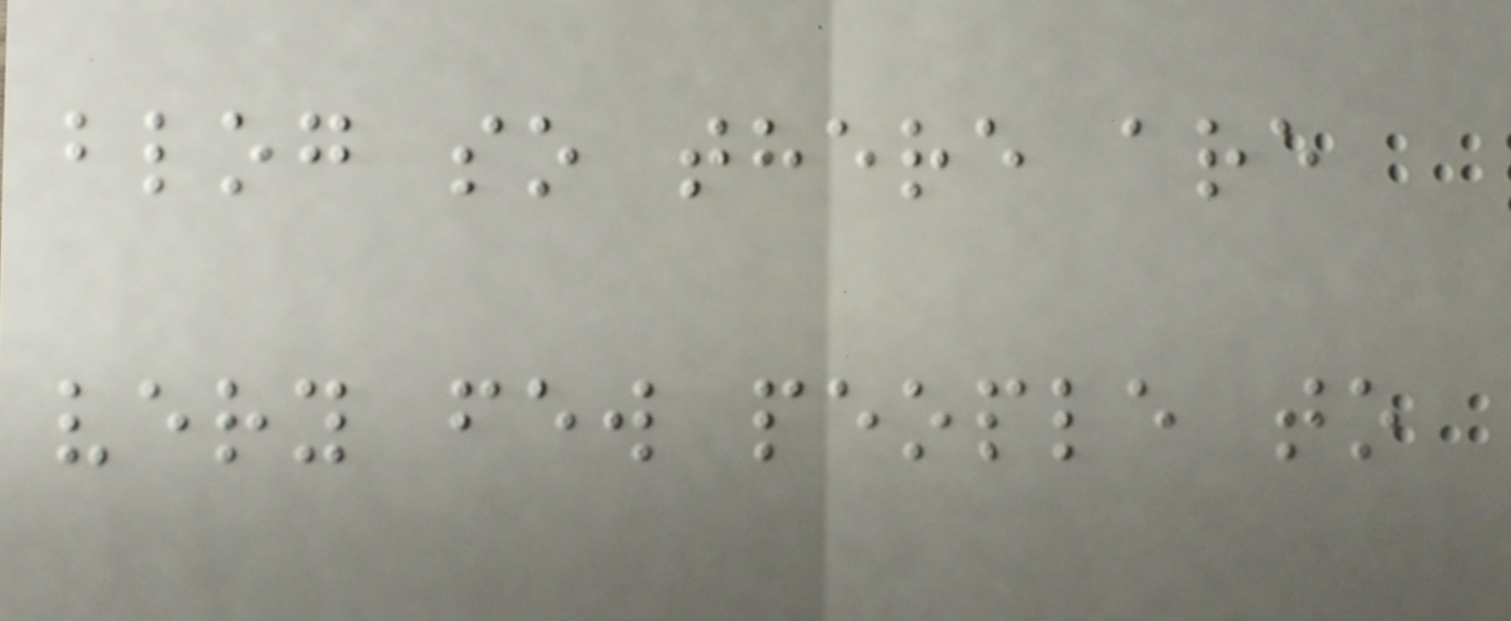blog so there are
very few people to
